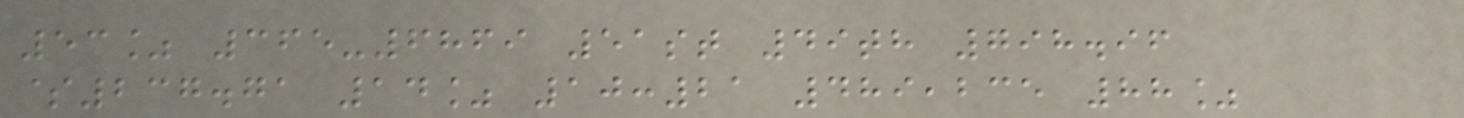53% 365-6869 51st 49th 798.96
$237.71 14% 10:21 489,235 88%
